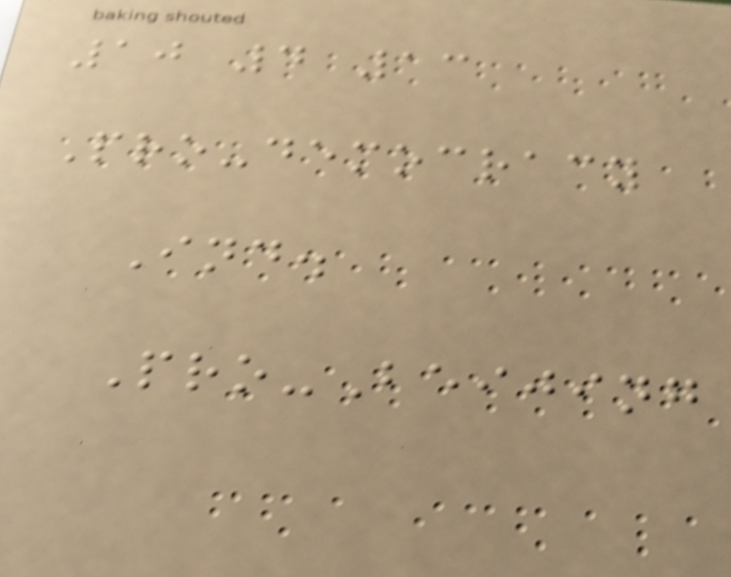10 4 13
Pro-democracy
Ind.
Pro-Beijing
